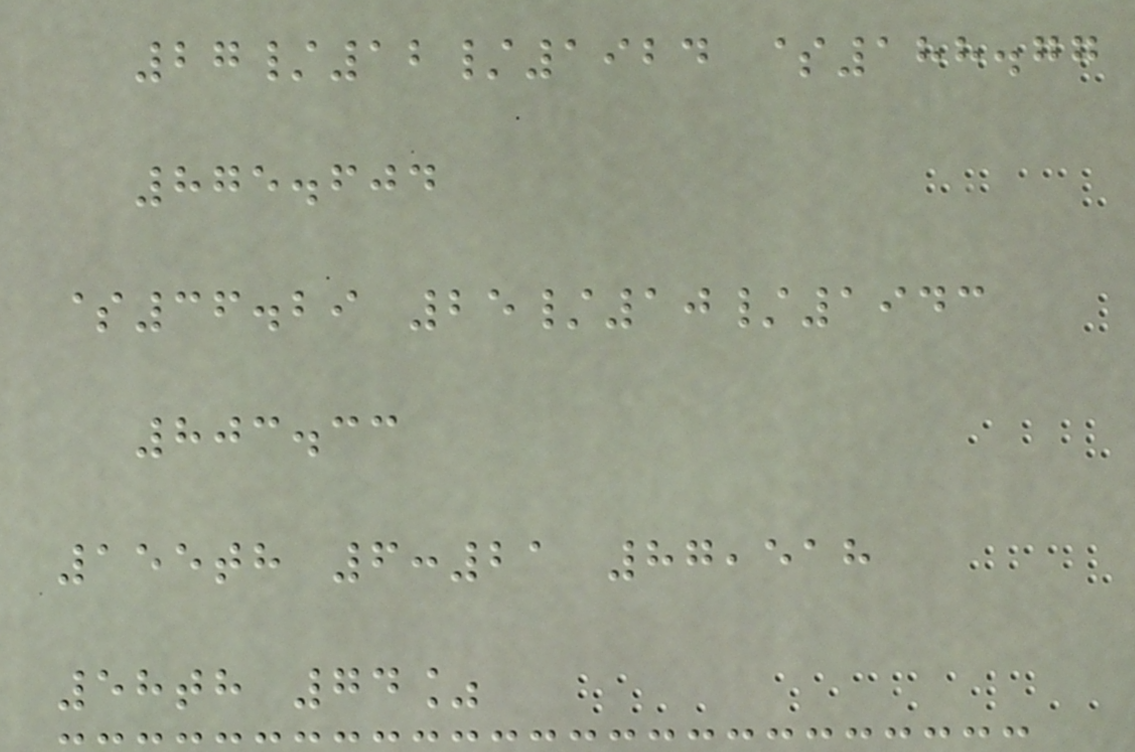27/12/1924 $188.77
875.604
$36.29 25/10/1943
803.33
155th 6:21 87,518
58th 74%
